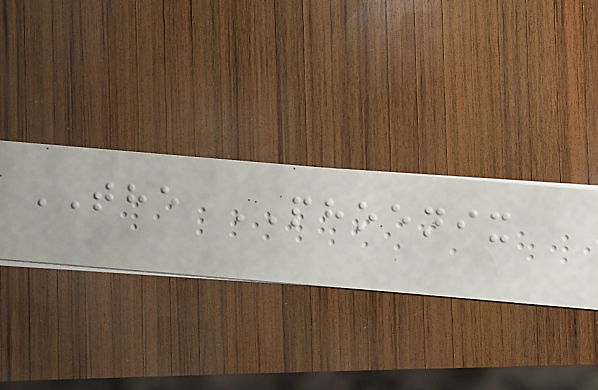THE PHOENIX
